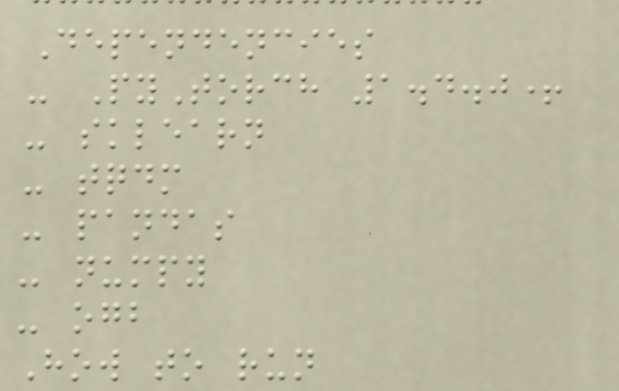Dependencies
- PyTorch 1.4.0+
- sklearn
- tqdm
- pandas
- numpy
- ogb
How to run
